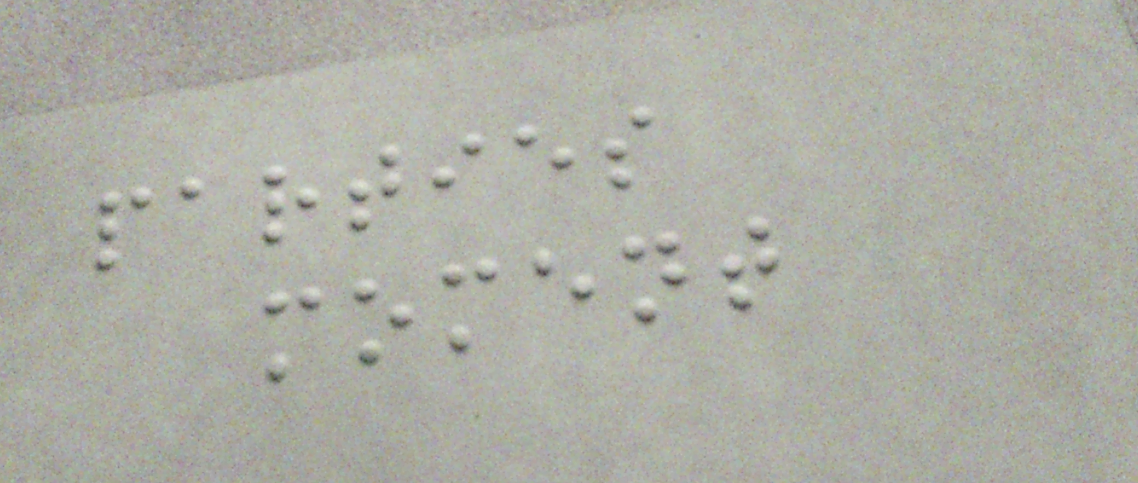parties
moment
